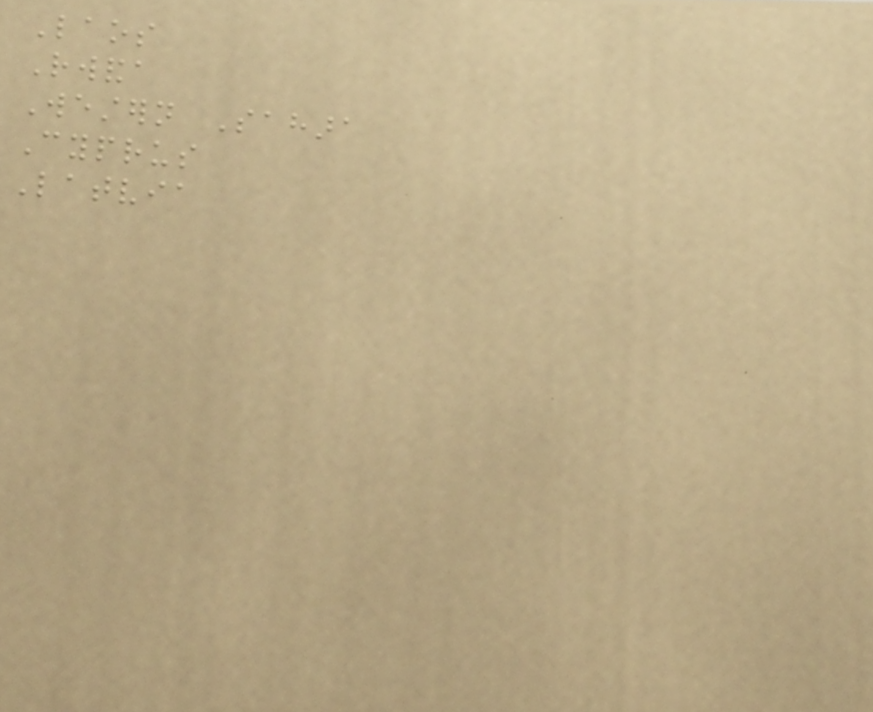Laos
Rwanda
Western Sahara
Cyprus
Latvia
